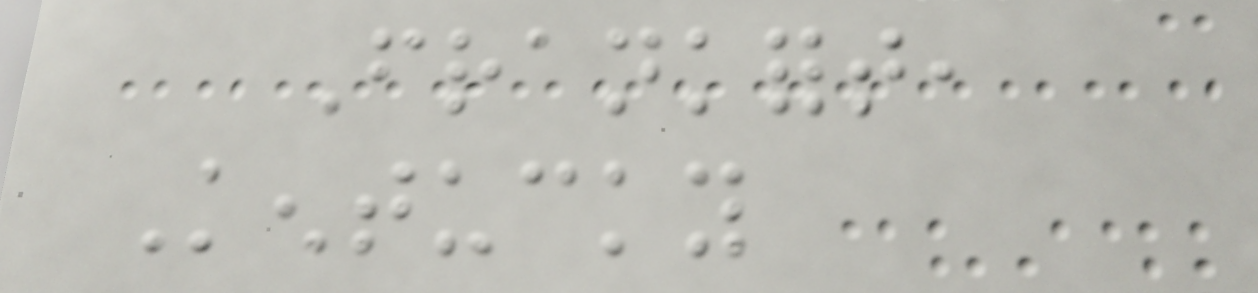Frankfort,
Kentucky
